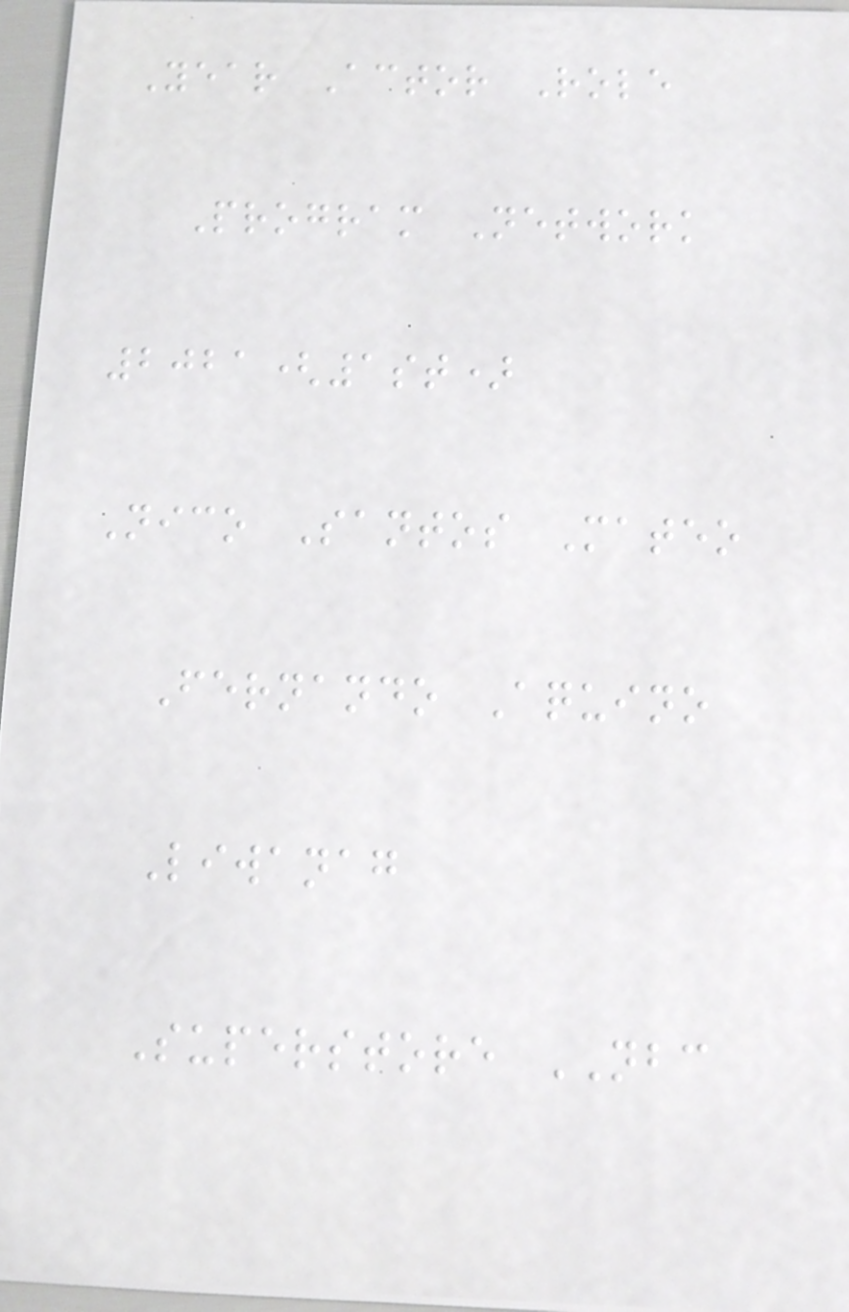Year Actor Role
Program Network
2021(1st)
Nico Santos Mateo
Fernando Aquino
Liwanag
Superstore NBC
